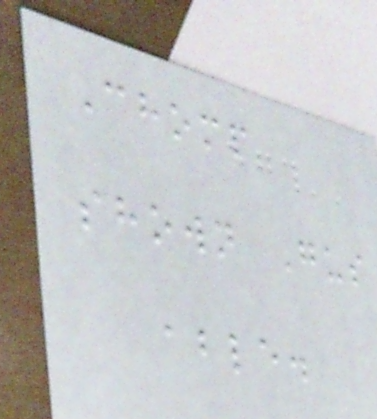Chomp
shown Gus
able.
